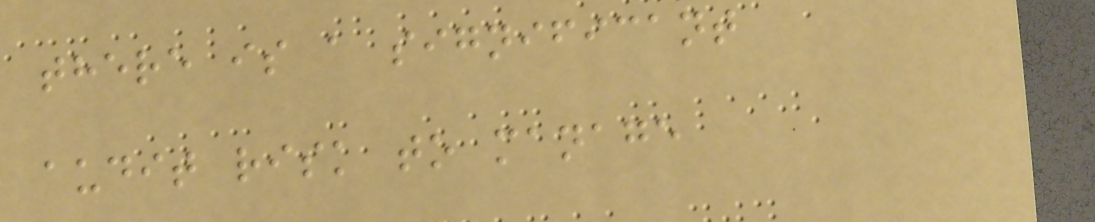there is a significant
audit risk to manage
